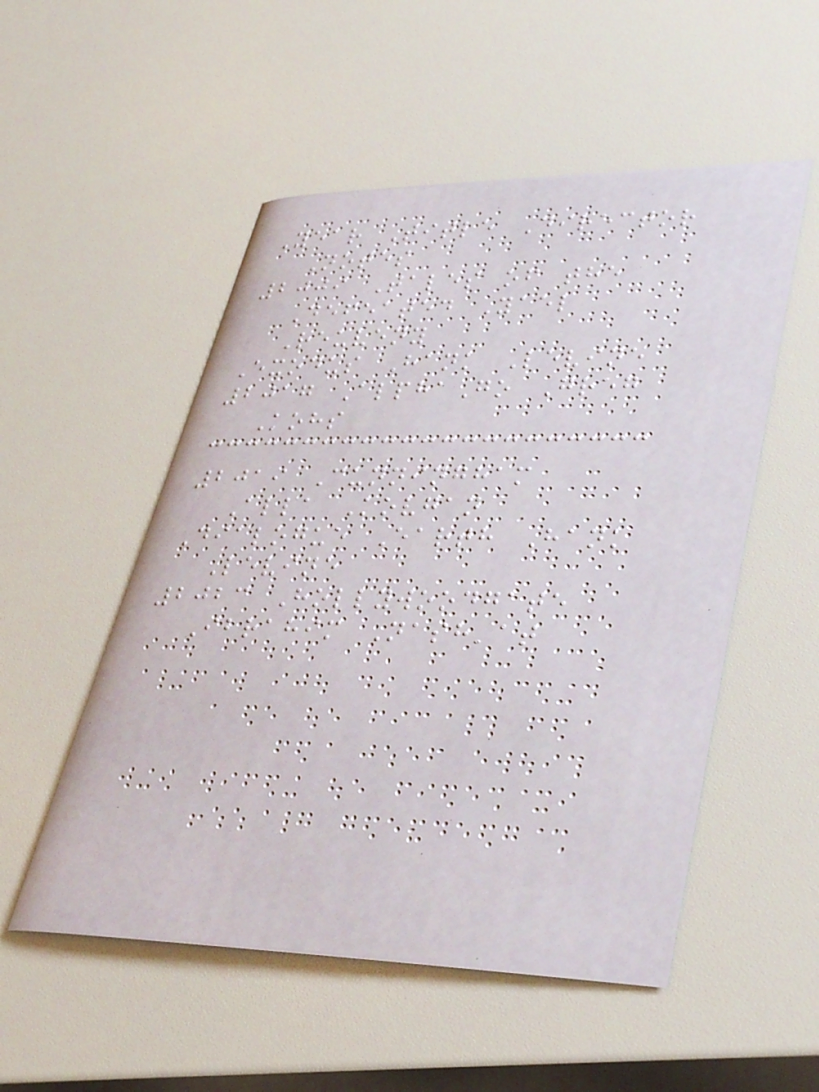Year Title Director
Notes
2009 Tales of the
Defeated Yael
Reuveny
Exodus Hank Levine
2017 AlphaGo Greg
Kohs
2019 Cunningham
Alla Kovgan
Dialogue Earth Hank
Levine
2023 Hollywoodgate
Ibrahim Nash'at
